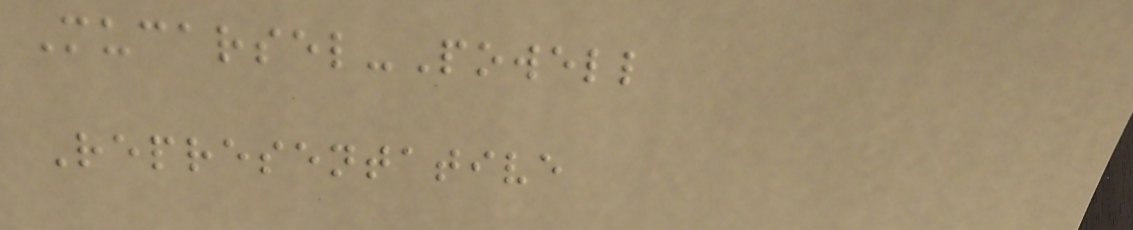Mucarsel-Powell
Representative
